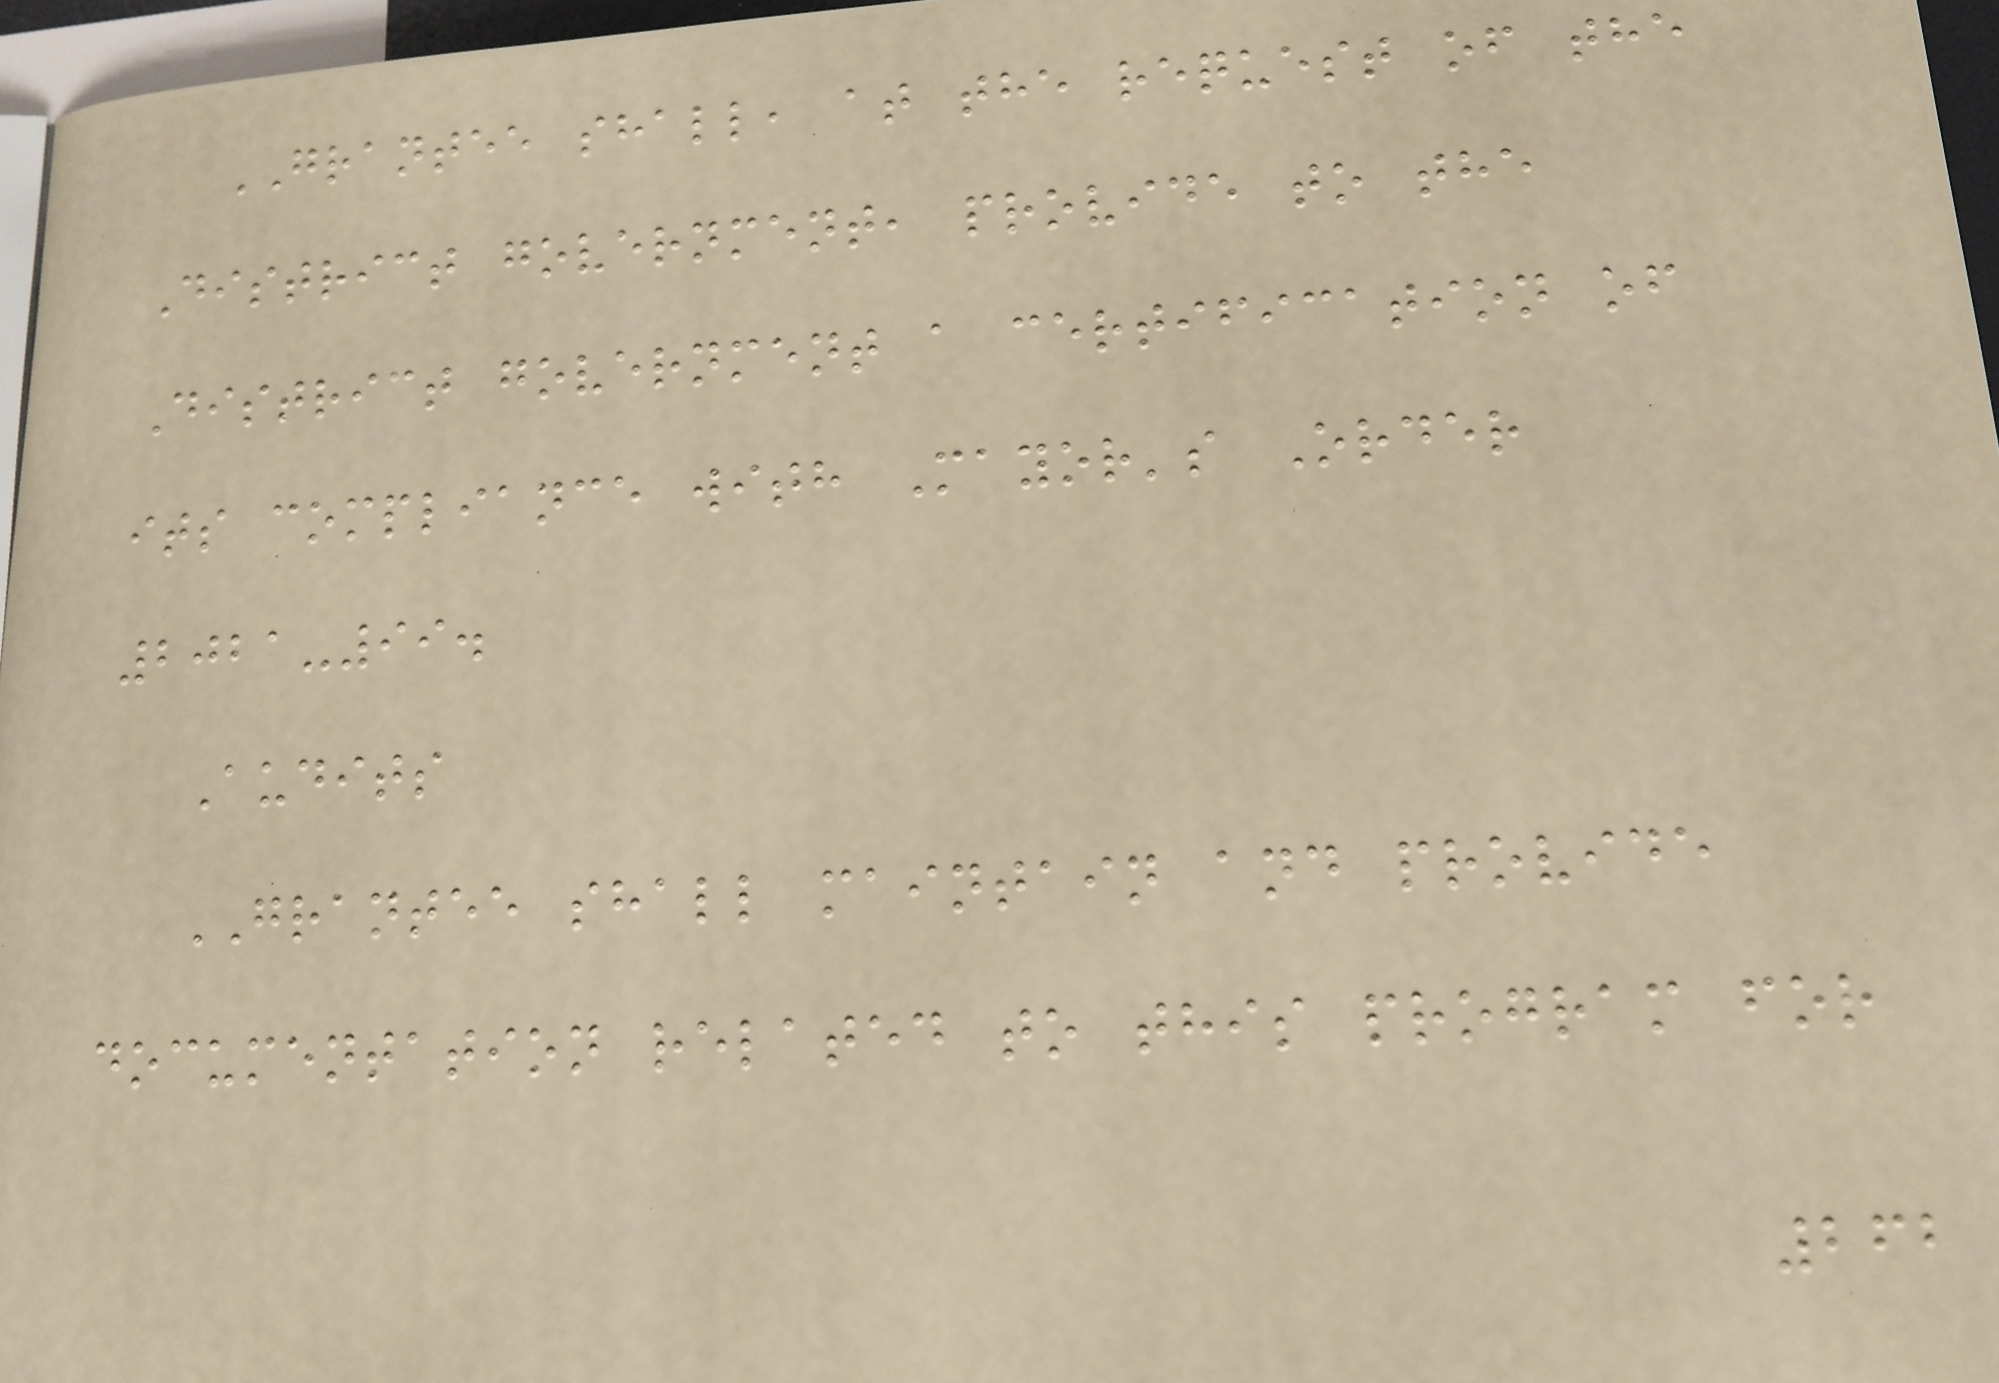GRANTEE shall, at the request of the
District government, provide to the
District government a certification of
its compliance with Mayor's Order
2021-99.
Audits
GRANTEE shall maintain and provide
documentation related to this program for
262
